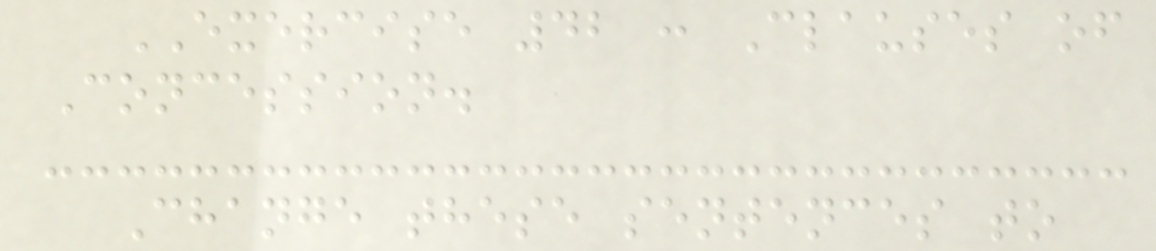EXERCISE 42 : Clauses of
Concession.
Change these sentences to
